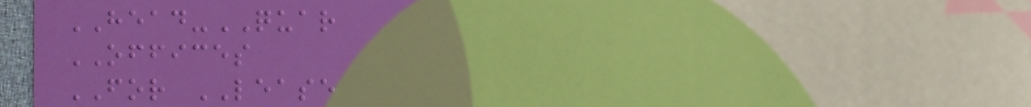HEAD-QUAR
OFFICES
FOR LEASE
